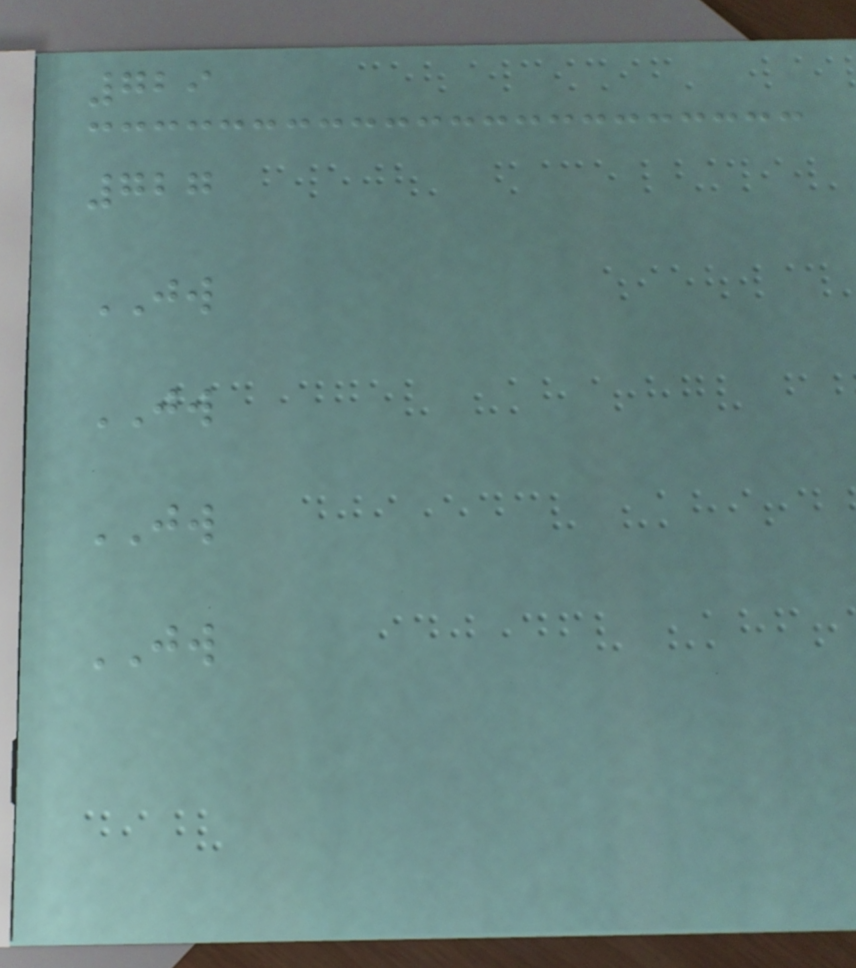729
727
JW
JW
JW
JW
